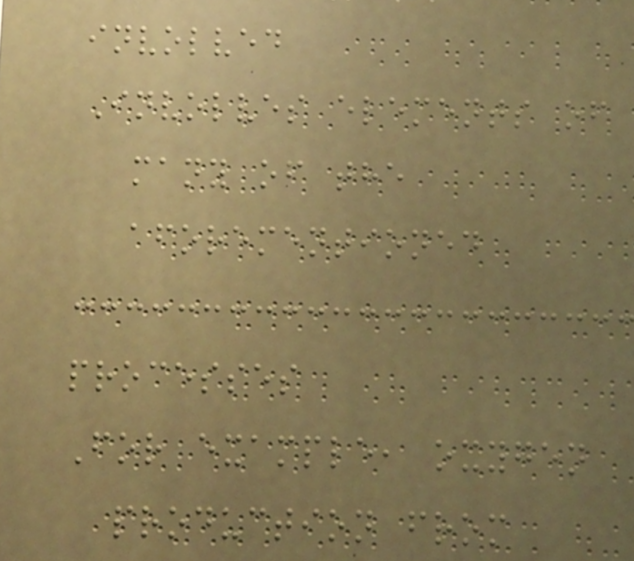involved
Involves elements of
many of the
aforementioned
processes
For example, oxygen
production from
